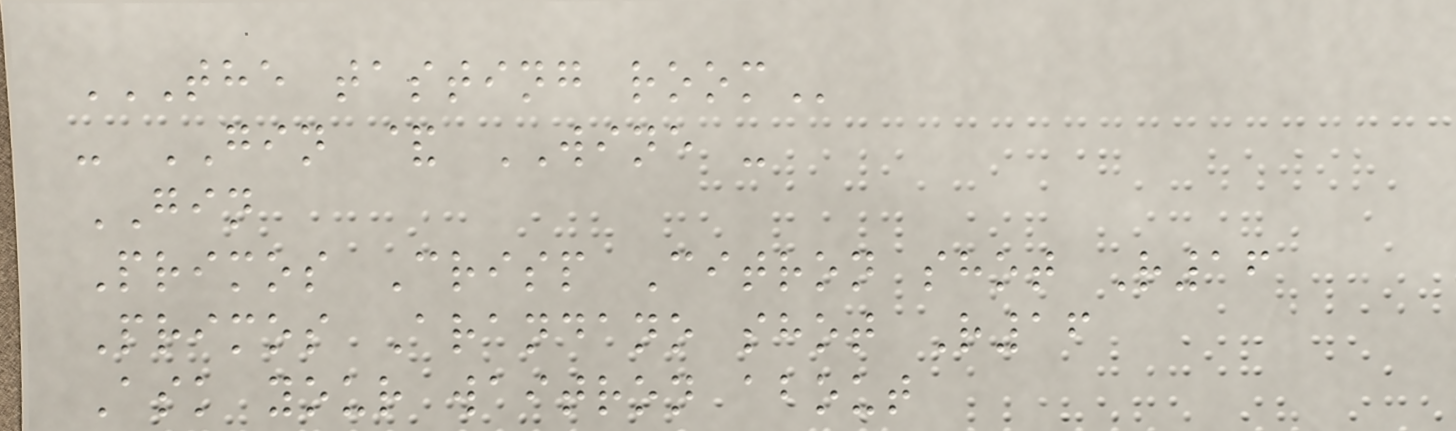THE TASTING ROOM
- GIN & WINE -
GIN
Primos Crisp Citron shot R16
Primos Arandano shot R16
Ask your waitron about
